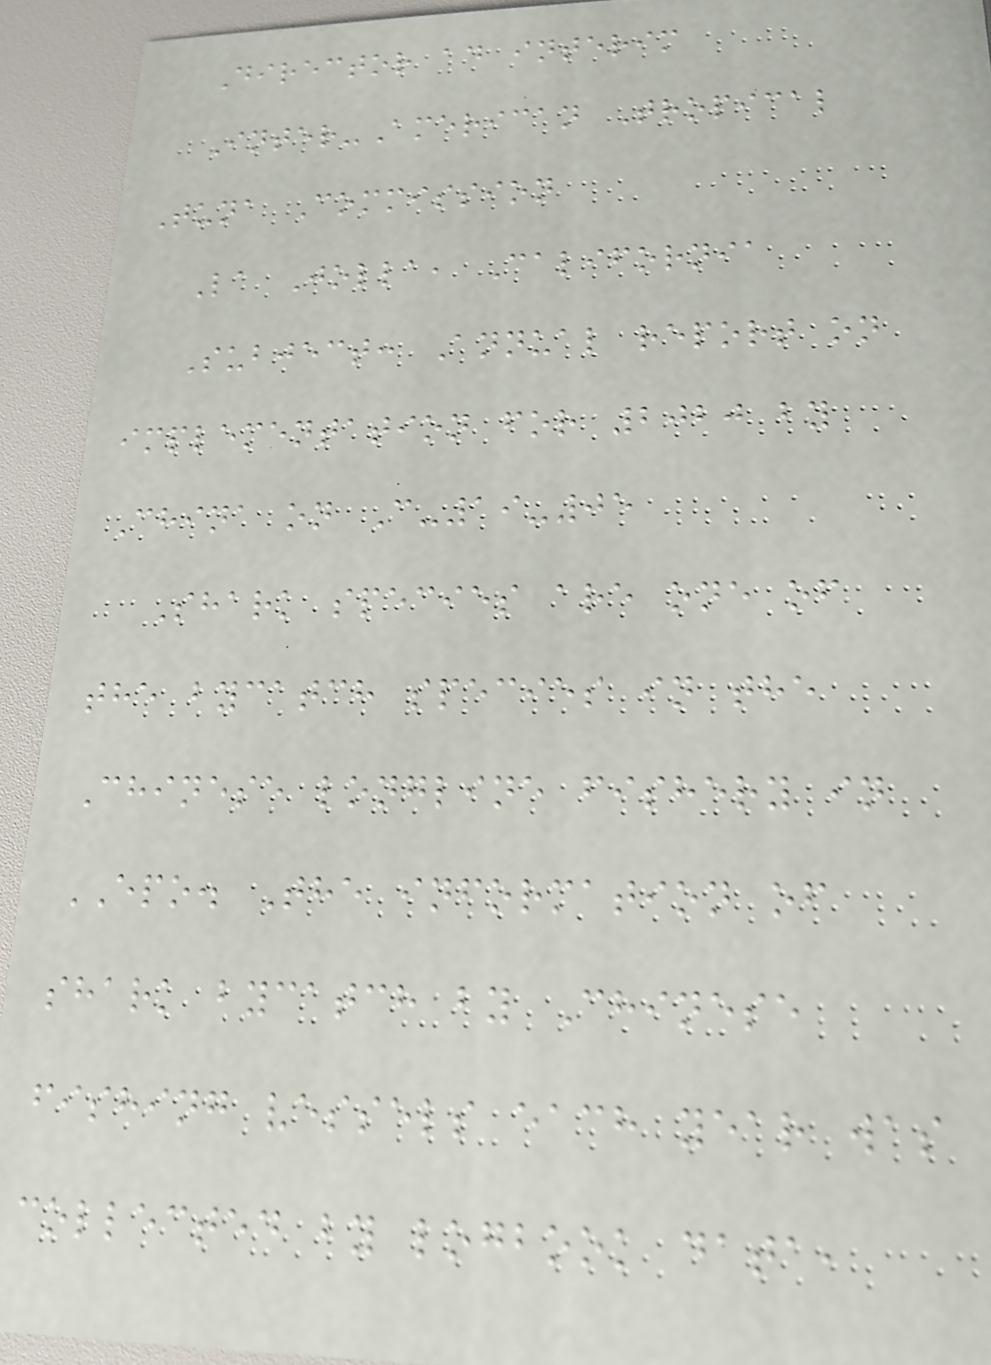Director ad interim
Inter-American Tropical
Tuna Commission
La Jolla, California
Subject: Annual report on
implementation for 2020 by
China on C-19-05
Shark species are one of
the bycatch species in the
Chinese longline fishery in
EPO. The information of
shark bycatch by Chinese
fishing vessels each year was
collected by logbook data,
